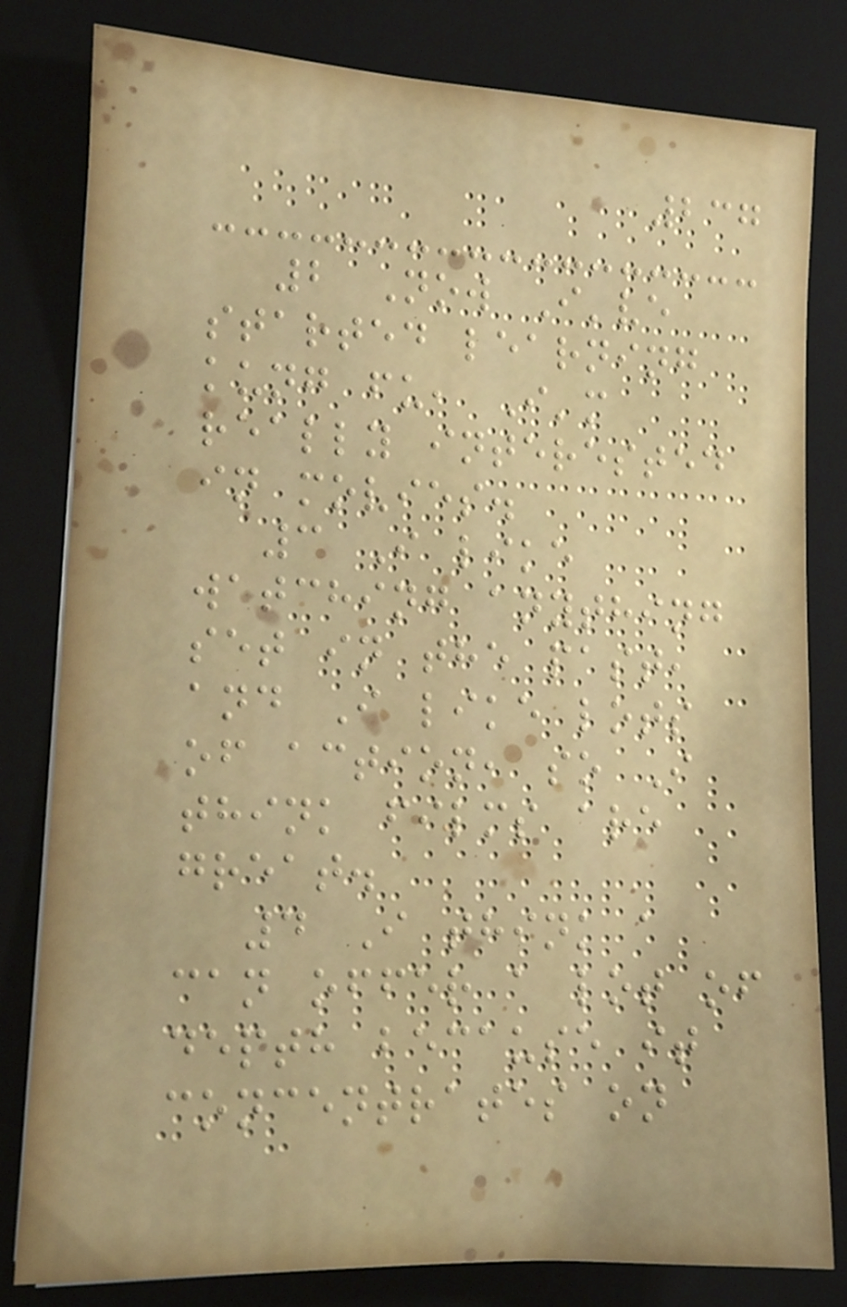237
2 Now I've
started learning
kung fu, I'm
really interested
in movies.
3 I like
watching anything
set in the past,
and I like lots
of action, so I
think films are
great.
4 I think a
can offer a lot of
depth because it
concentrates on
